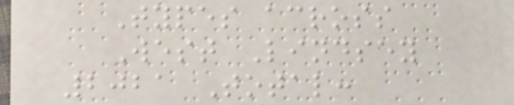Types across
West Lindsey
2021 Total:
